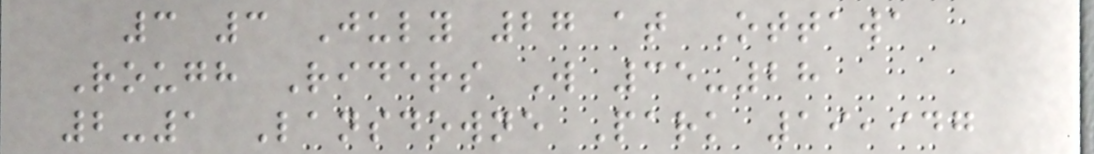3 3 July 27 at Ottawa
Rough Riders W 35-28
2-1 Lansdowne Park 19,947
